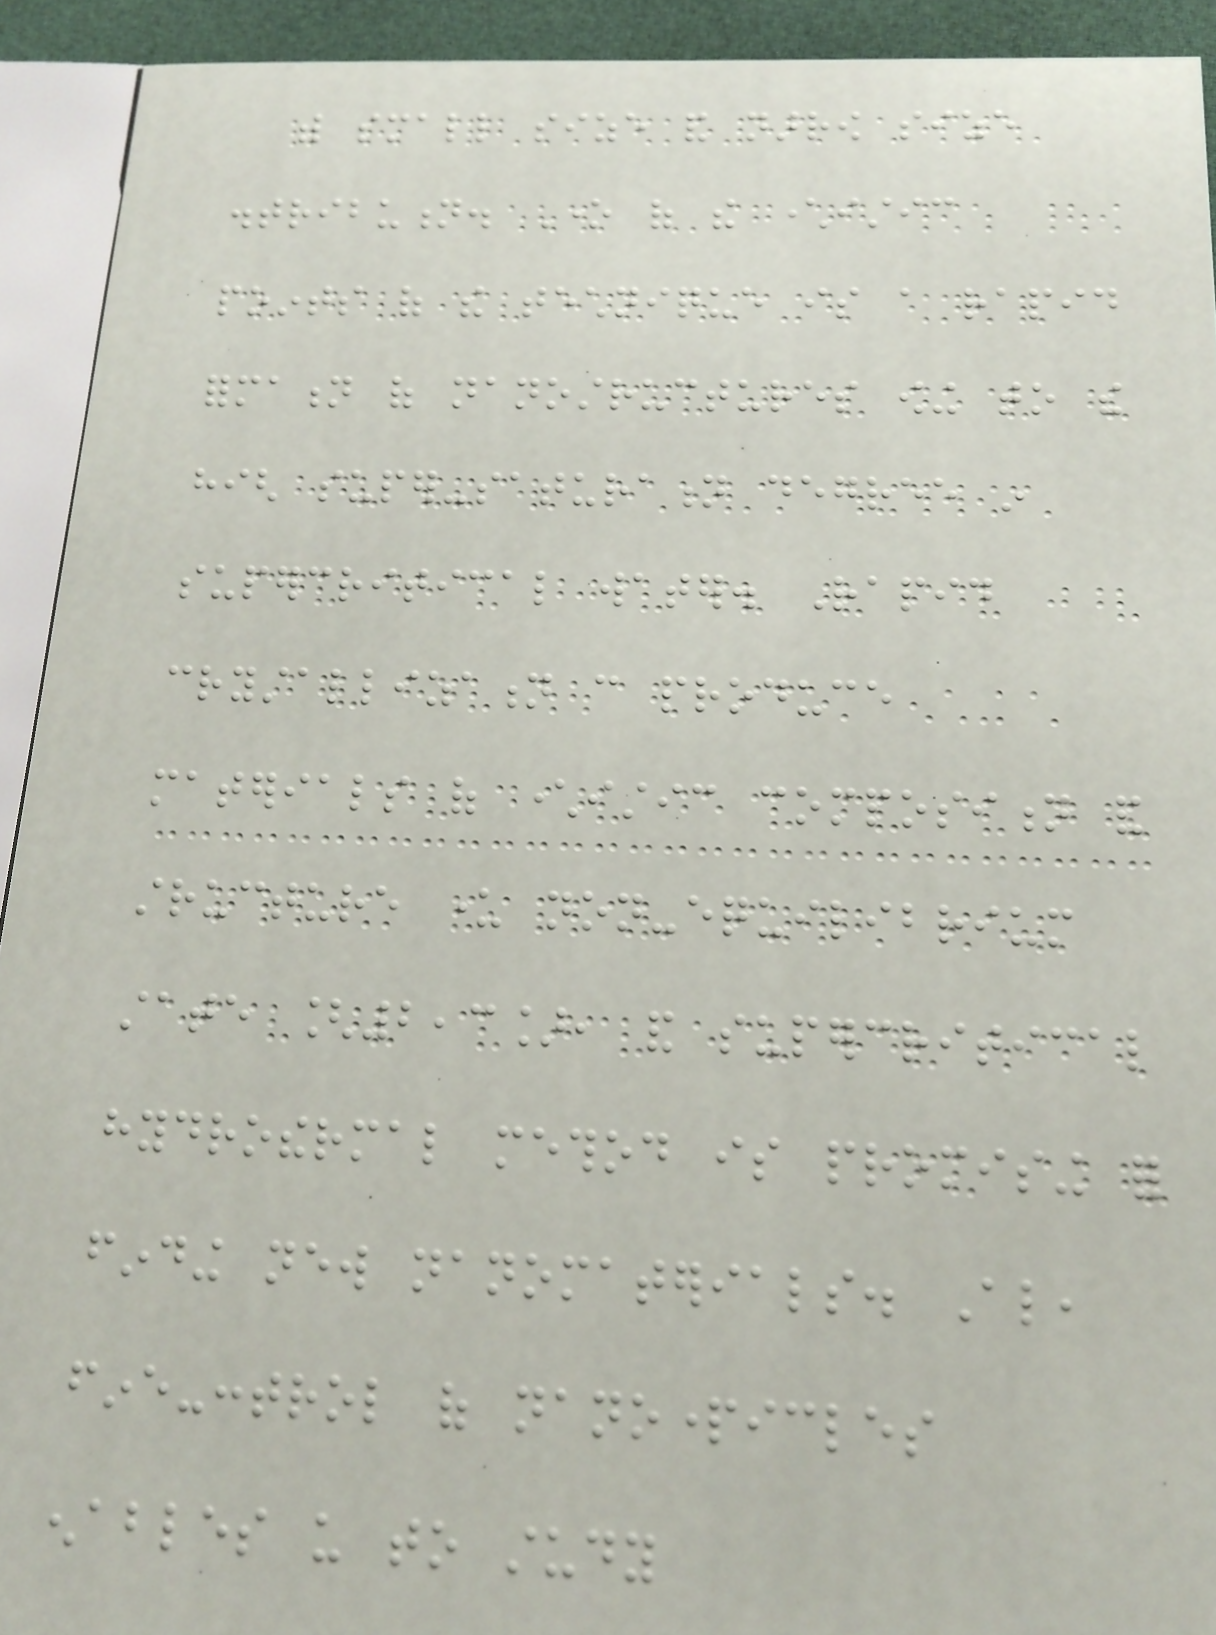with small size and narrow size
distribution. One of the characteristic
points of the technique is a rapid
formation of nanostructures owing to the
high super-saturation degree in
supercritical water. Rapid
crystallization can produce
materials of characteristic composition and
structure under non-equilibrium
state [2,3], and supercritical
hydrothermal method is promising for
finding new nanomaterials. Also,
fine-control of nanoparticles
enables us to study
